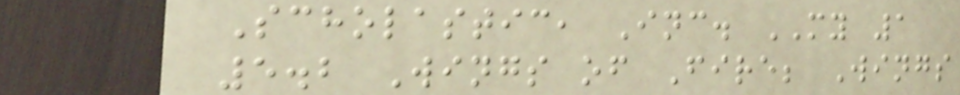Scholastic, Inc. MY 1
5.2 Wings of Fire; Wings
